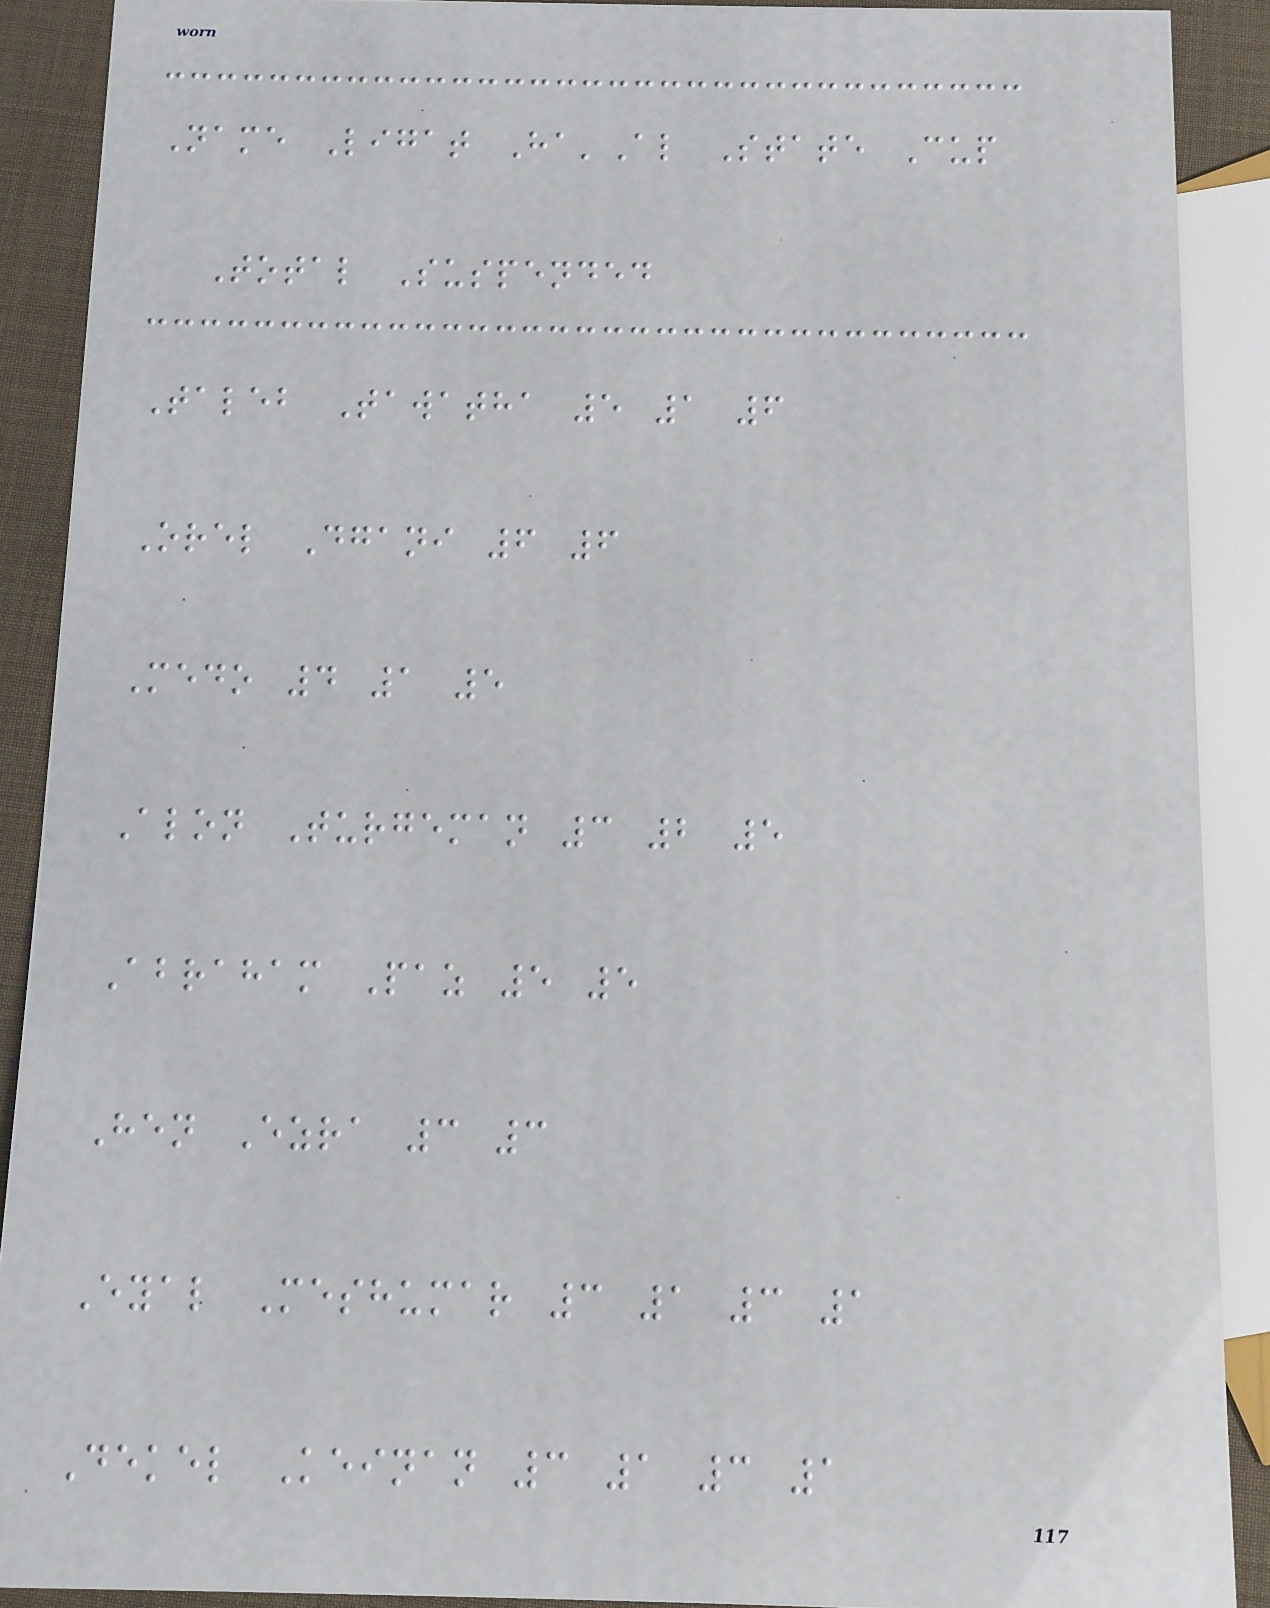Name Ligat Ha'Al State Cup
Total Suspended
Taleb Tawatha 5 1 6
Orel Dgani 6 6
Medo 4 1 5
Alon Turgeman 3 2 5
Abraham Paz 5 5
Hen Ezra 3 3
Eyal Meshumar 3 1 3 1
Dekel Keinan 3 1 3 1
